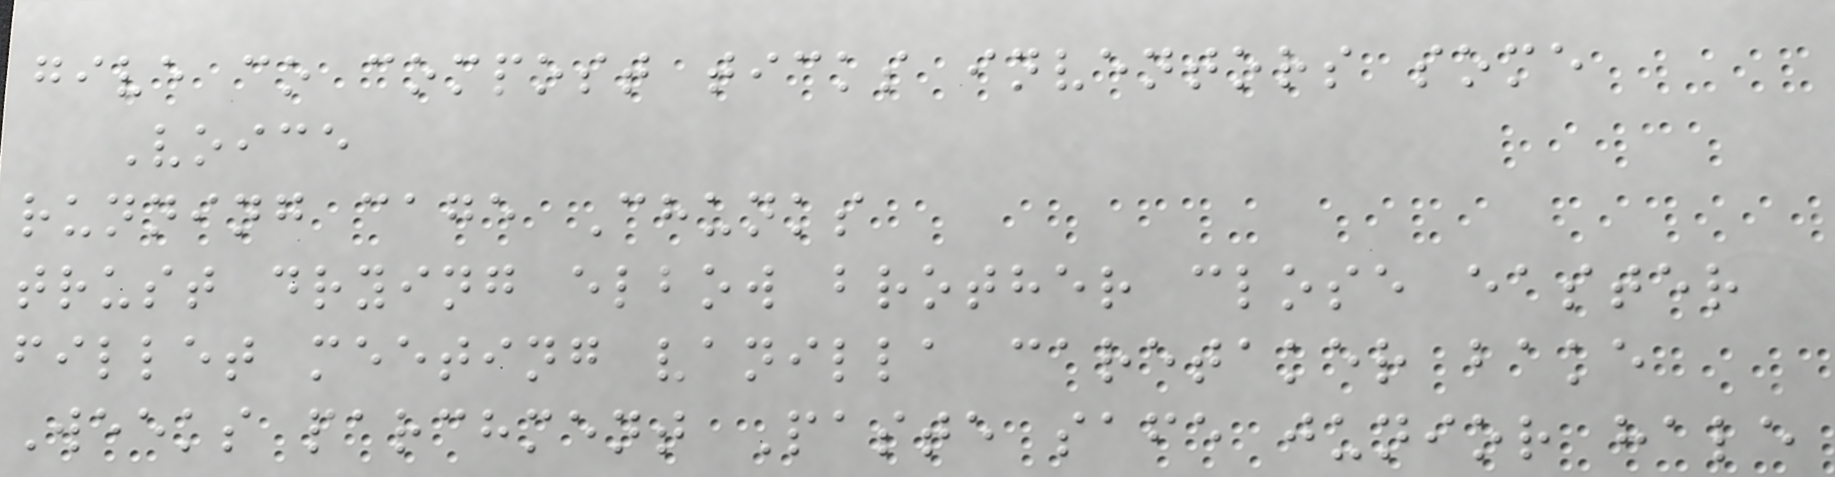give co compost ticks inventors some
Voice
running cage Chunks
trust drying elbow brother close easter
fillet meeting vanilla caretaker bake
Weeks parchment Paste safe junior hale
